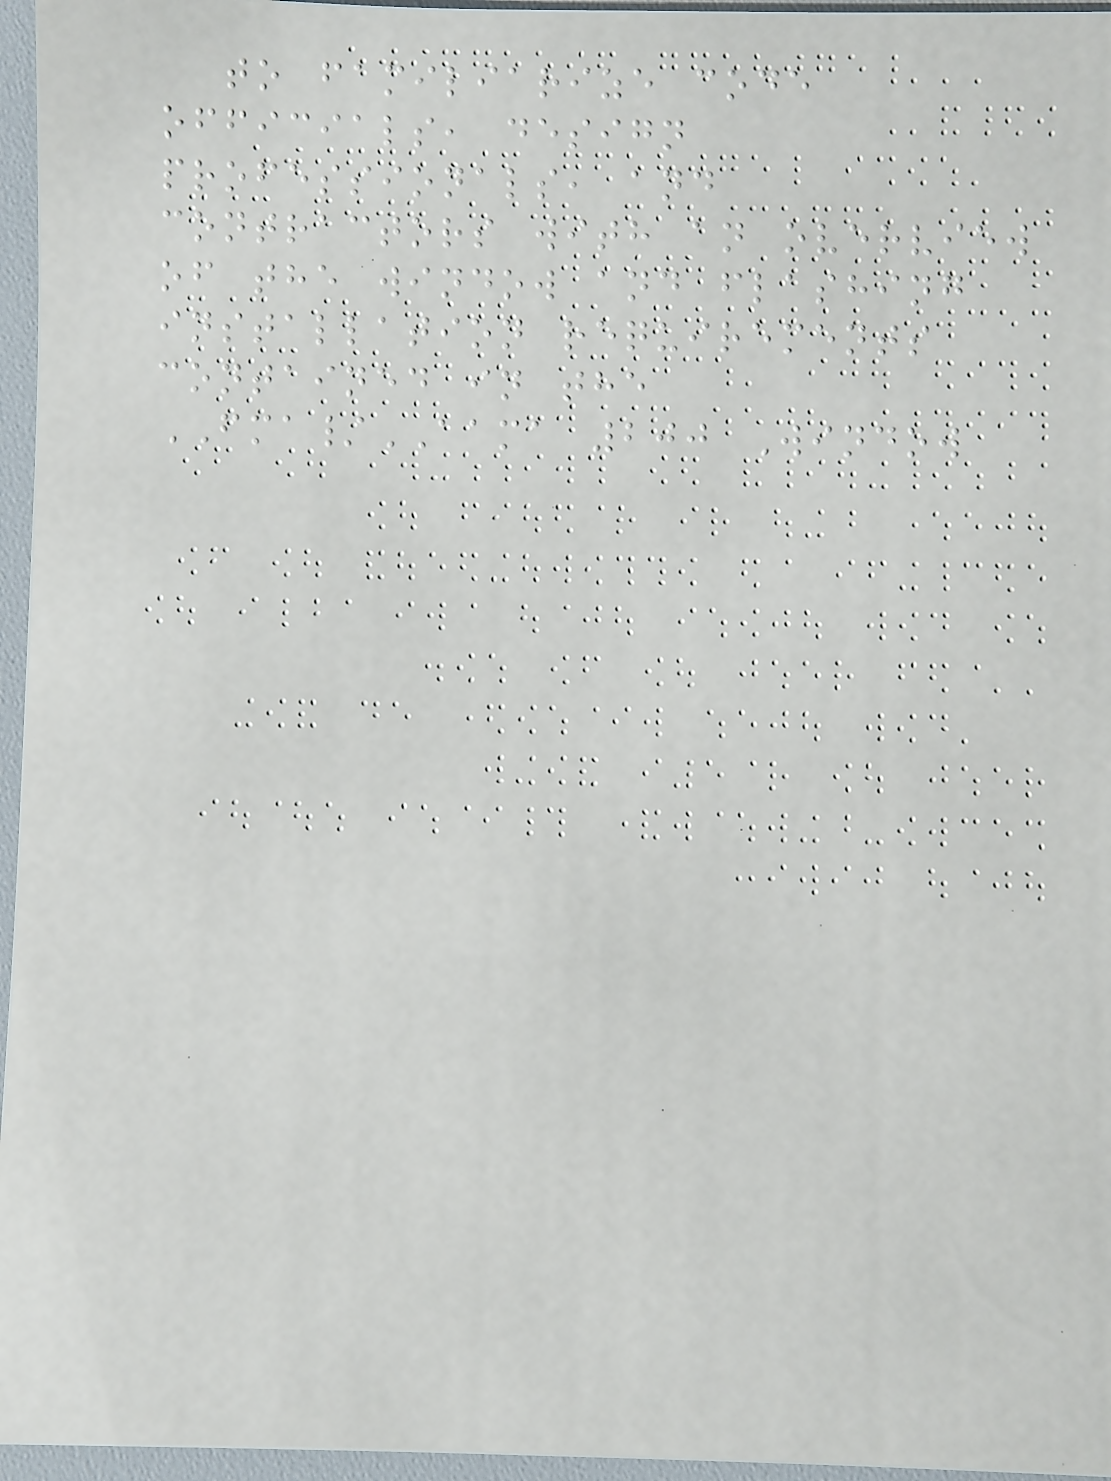to familiarize code
officials, design
professionals, and
contractors with an overview
of the window and flashing
installation requirements
contained in the
FMA/AAMA 200 Window
